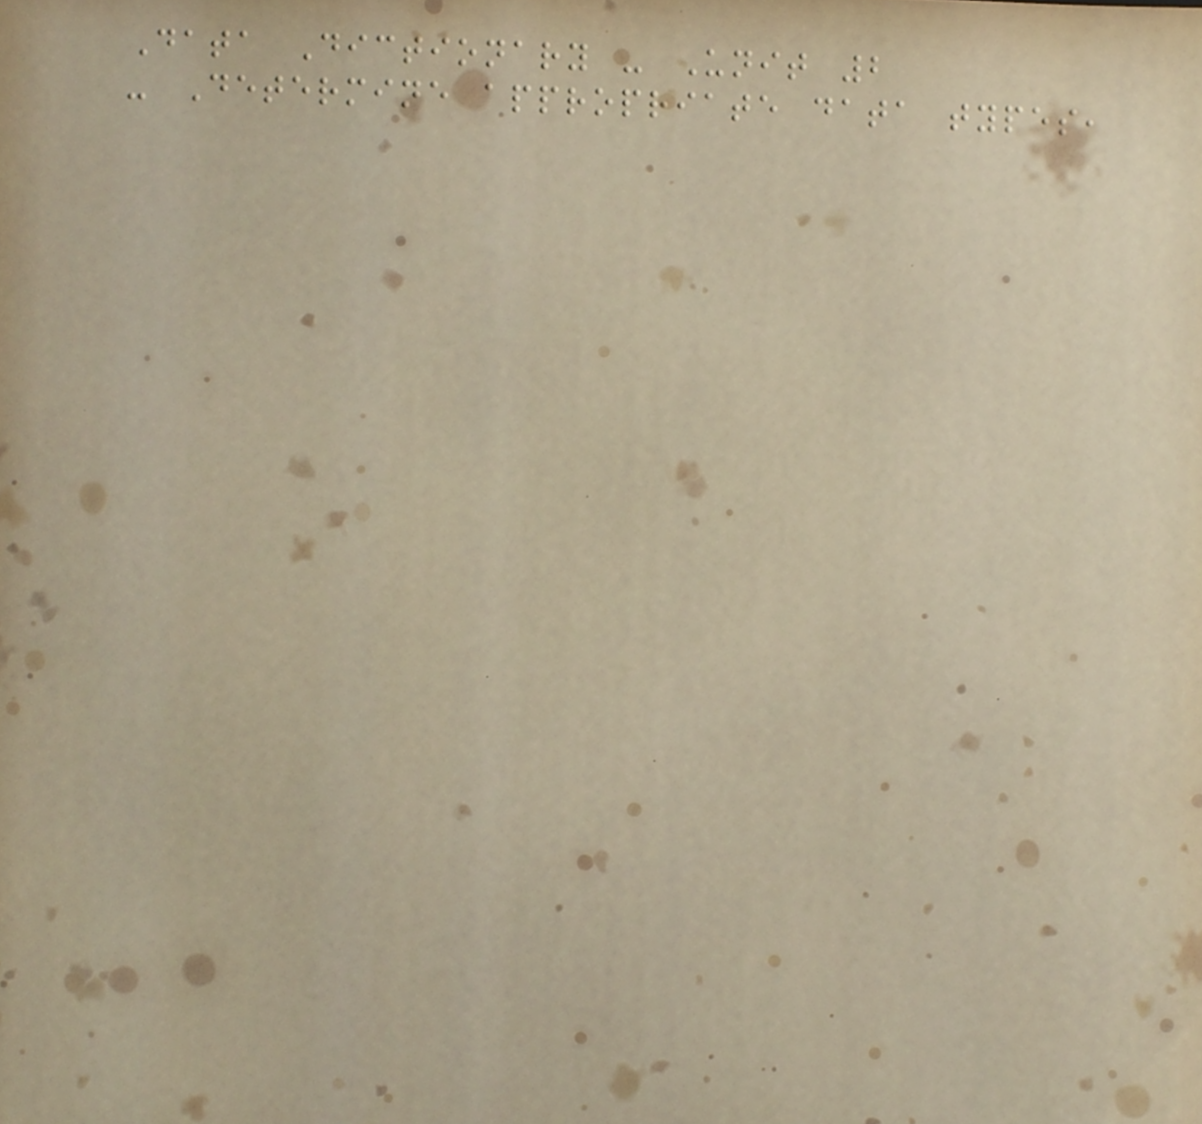Data Dictionary - Unit 2
- Determine appropriate data types,
